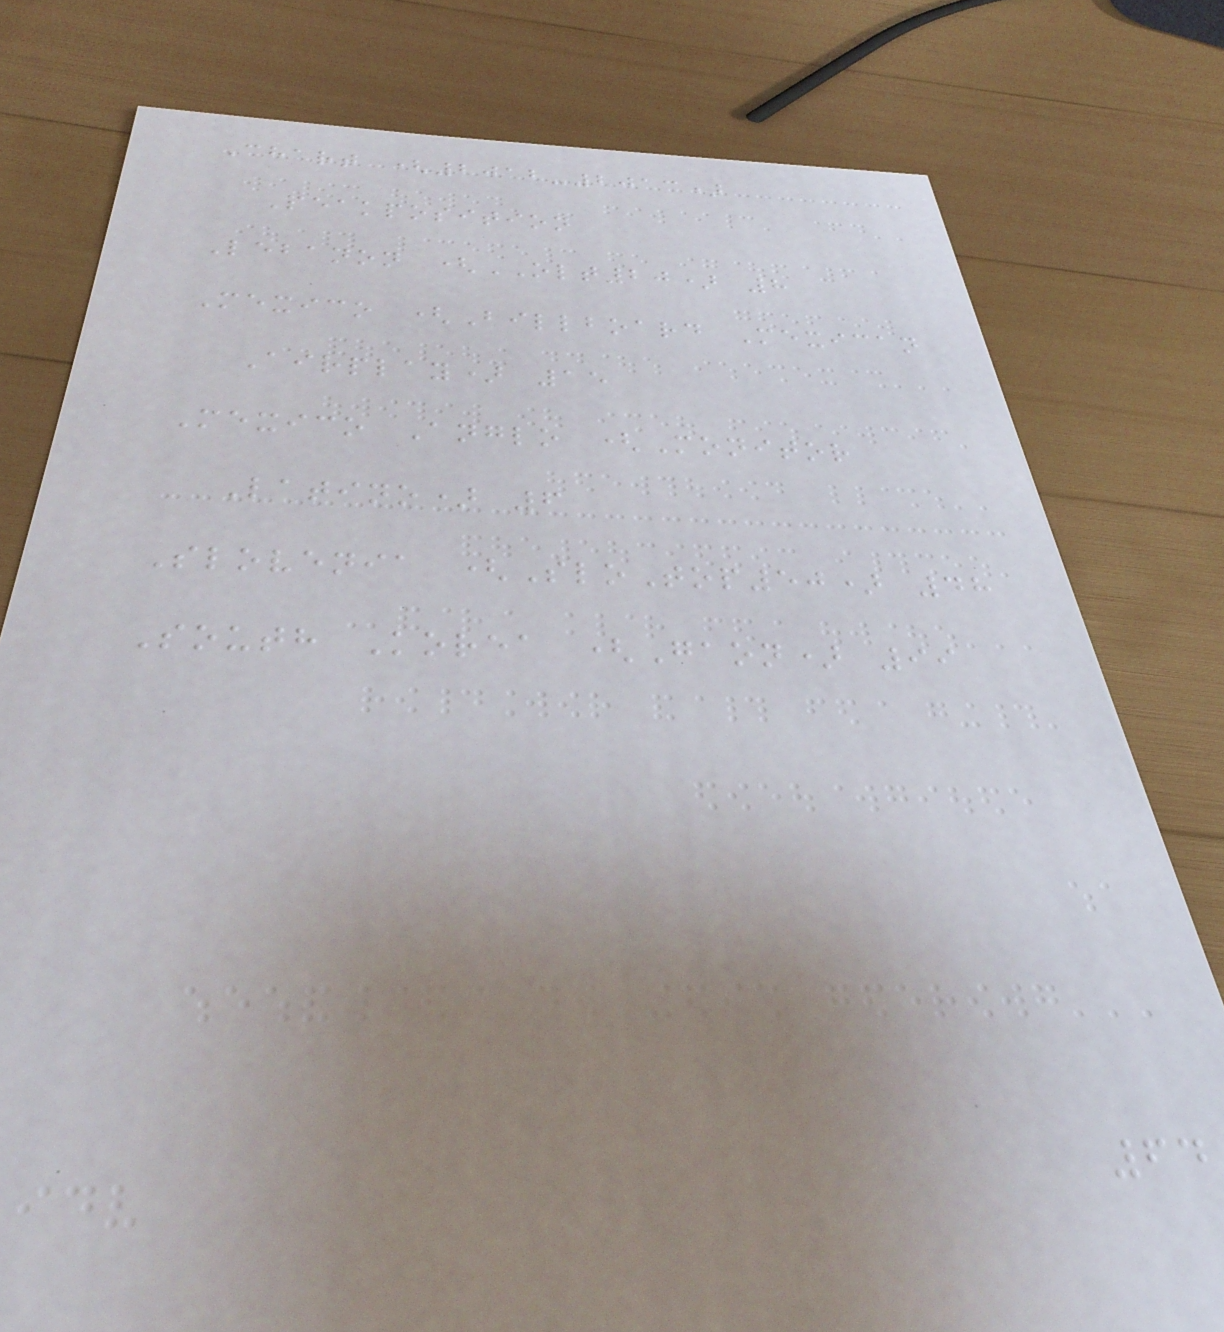Chart (2012-2013)
Peakposition
Lebanon (OLT20) 8
Mexico (Billboard Mexican
Airplay) 15
Mexico Anglo (Monitor
Latino) 6
Slovenia (SloTop50) 48
South Korea (Gaon) 99
64
